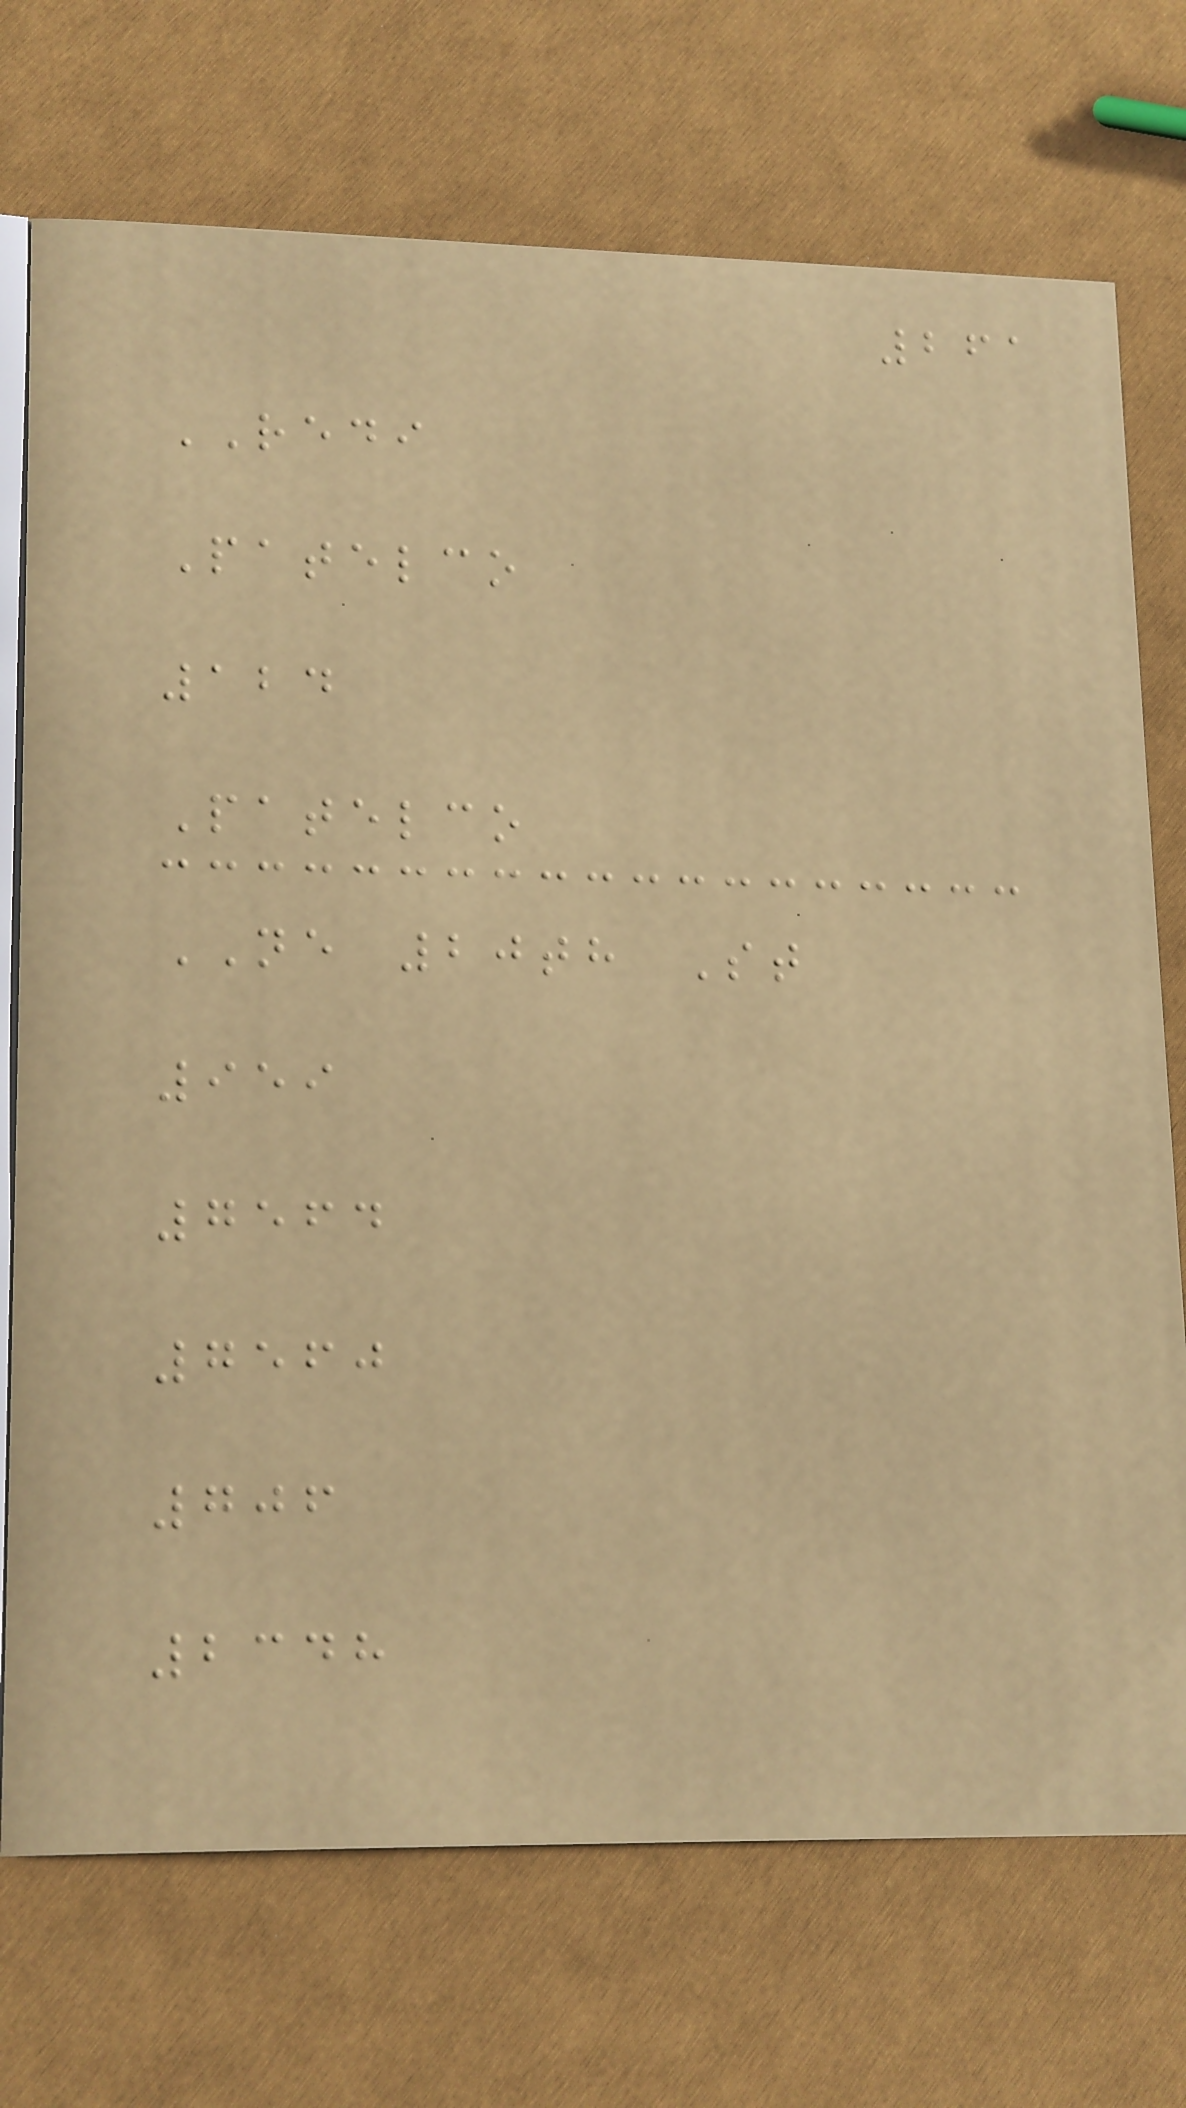261
REDI
Patelco
124
Patelco
NE 20th St
959
7564
7560
706
2348
